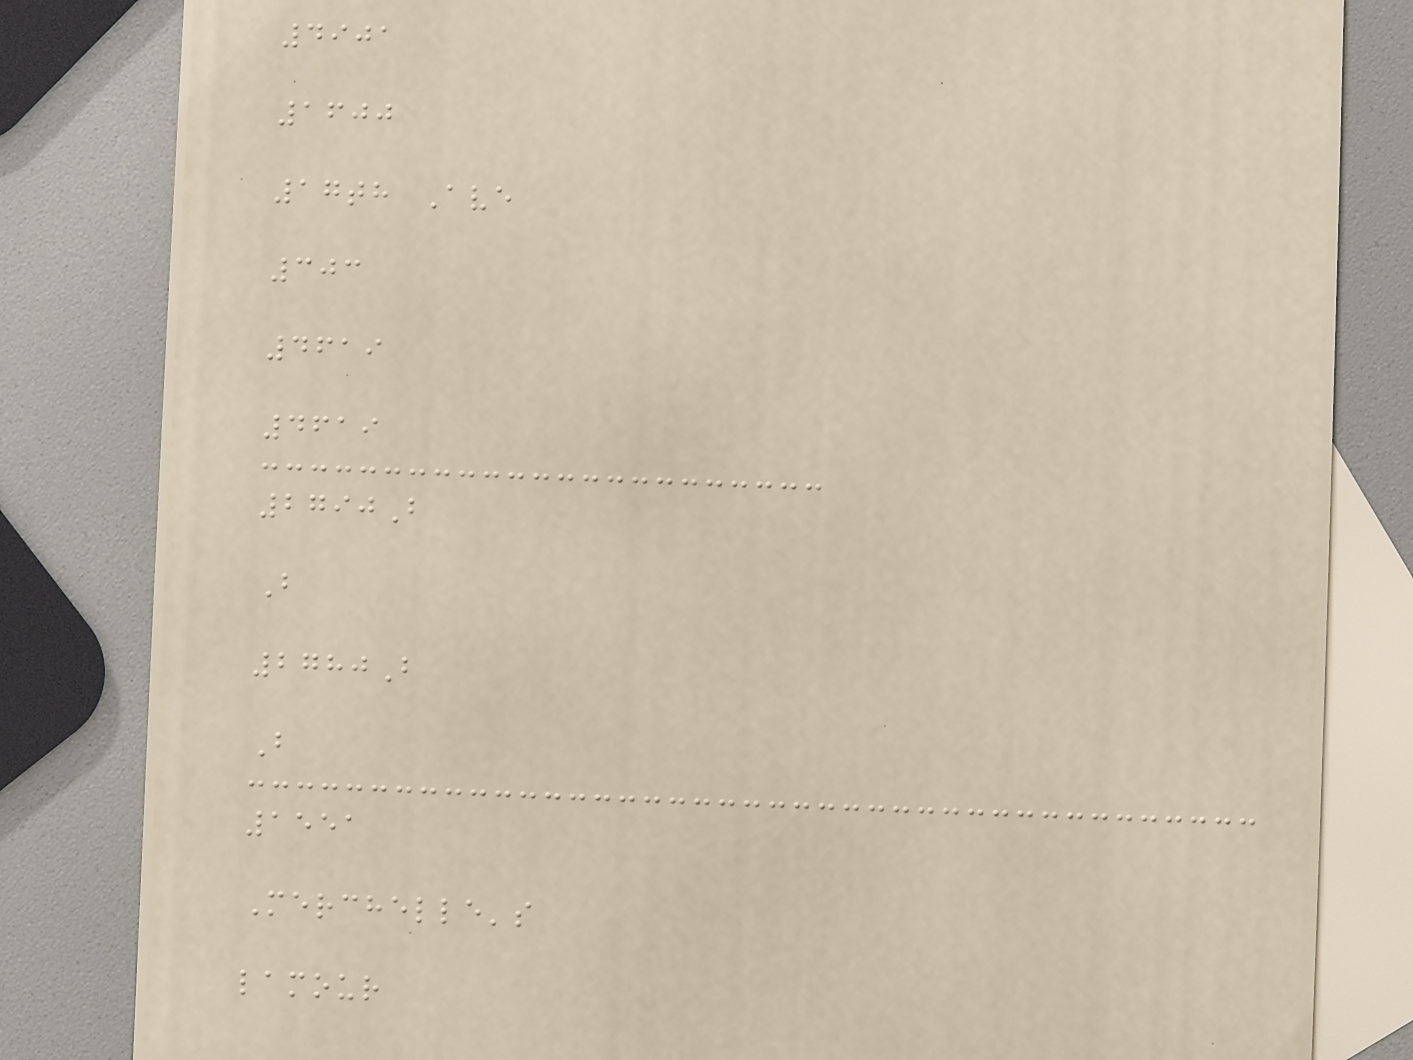4901
1600
17th Ave
303
4619
4619
2790B
B
2780B
B
1551
Merchelle's
lamour
